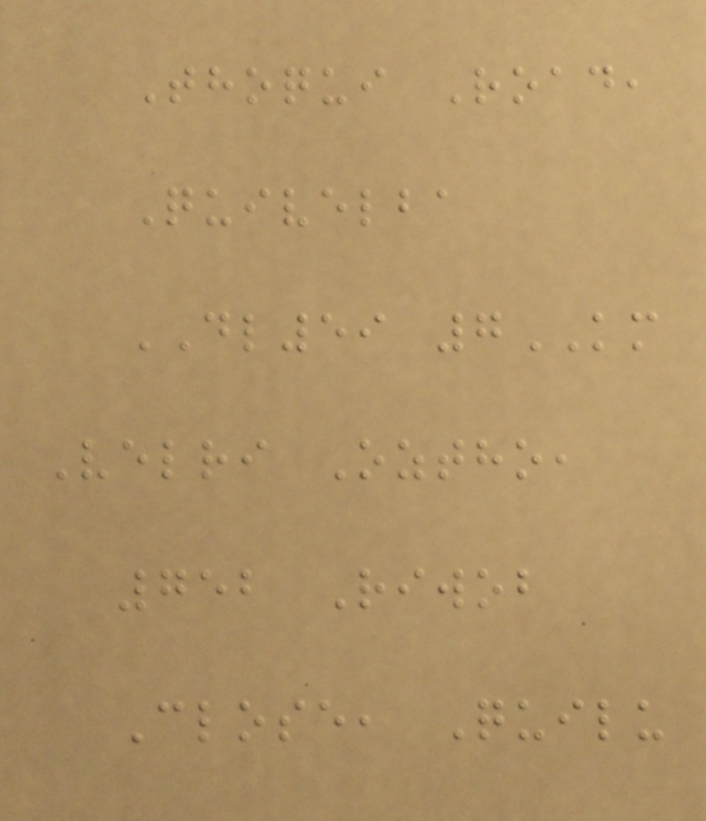Thoqui Road,
Quivelba
DL59 7KM
Velri Oztho,
752 Riwob
Close, Quilu
